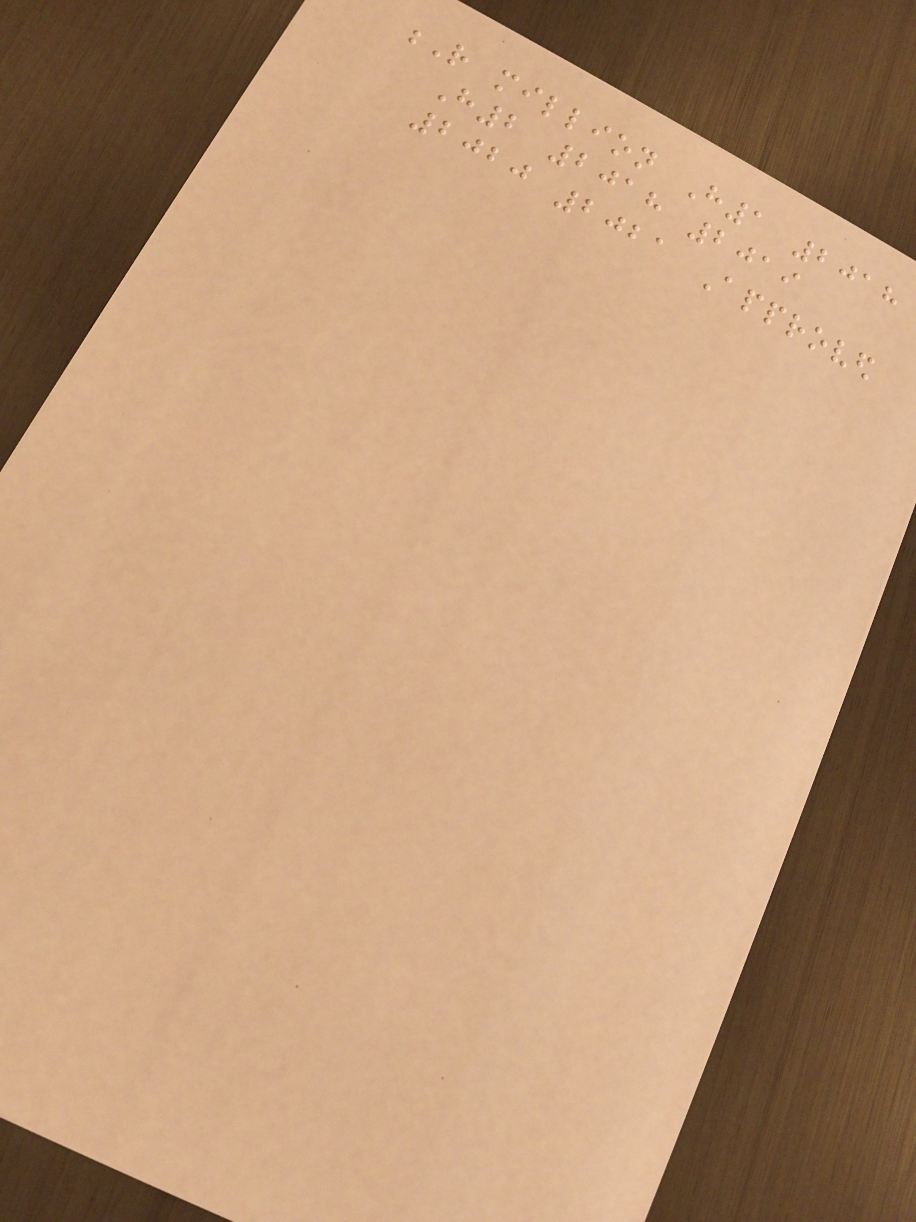R million H1 2018
H2 2018 2019
2020 2021 Approved
